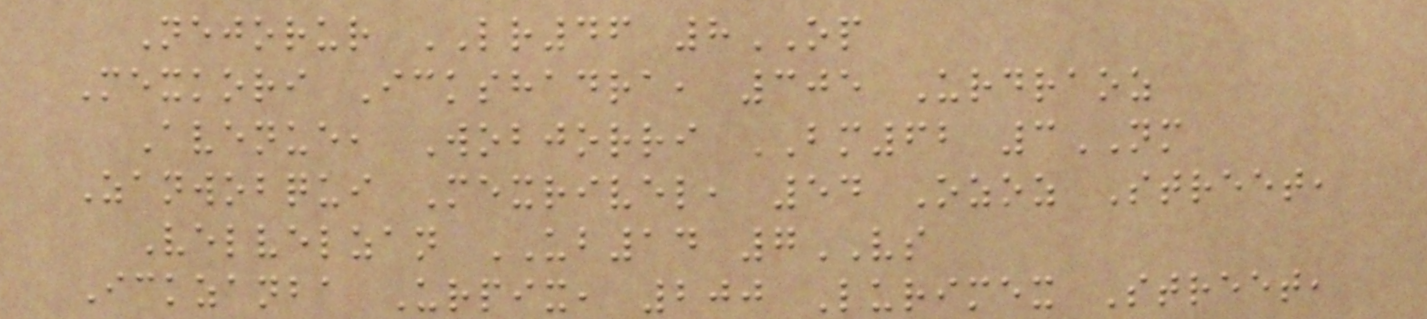Nejorur LR46 8OP
Mexkori Ickshadra, 305 Urdraoz
Avenue, Wobjorri BM62 3NM
Zanwobqui Mexrivel, 54 Ozoz Street,
Velvelzan UB14 7VS
Ickzanba Urpix, 200 Lurimex Street,
